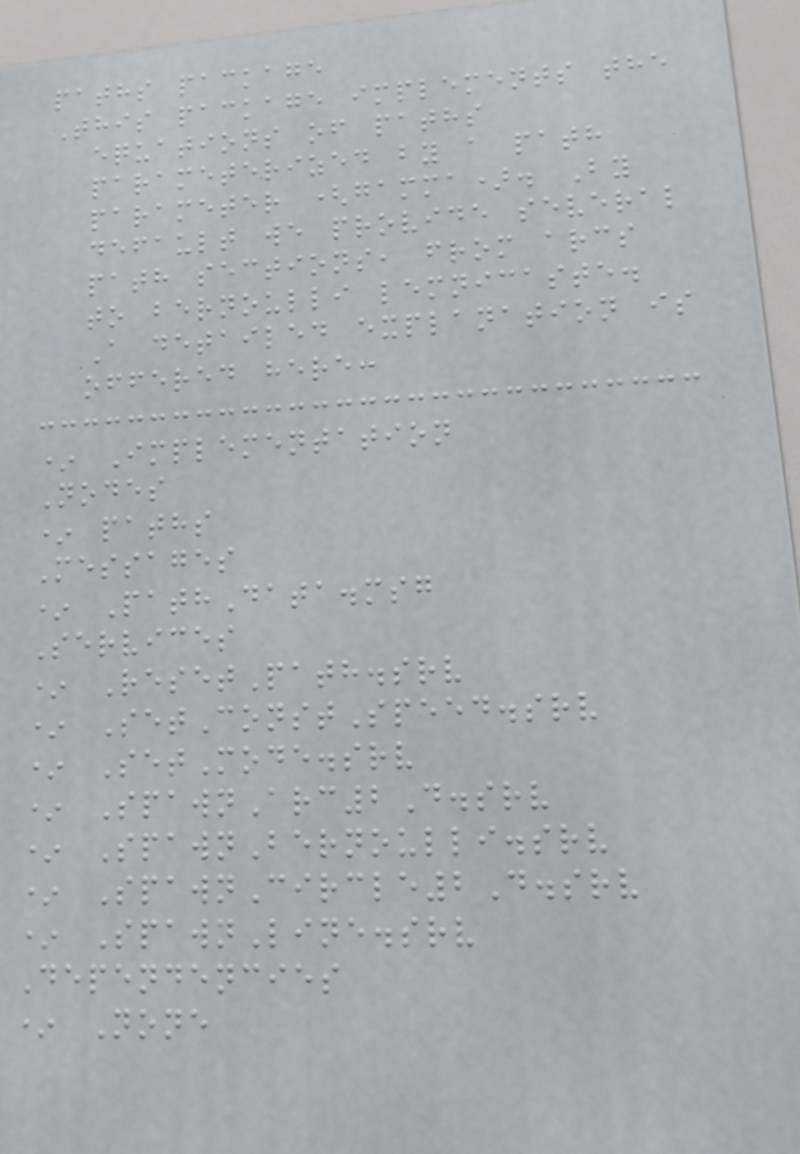paths package
This package implements the
equations of paths
parameterized by a path
parameter (gamma). By
default we provide several
path sections, from arcs
to bernoulli lemnicaste.
A detailed explanation is
offered here:
* Implementation
Nodes
* paths
Messages
* PathData.msg
Services
* ResetPath.srv
* SetConstSpeed.srv
* SetMode.srv
* SpawnArc2D.srv
* SpawnBernoulli.srv
* SpawnCircle2D.srv
* SpawnLine.srv
Dependencies
* None
